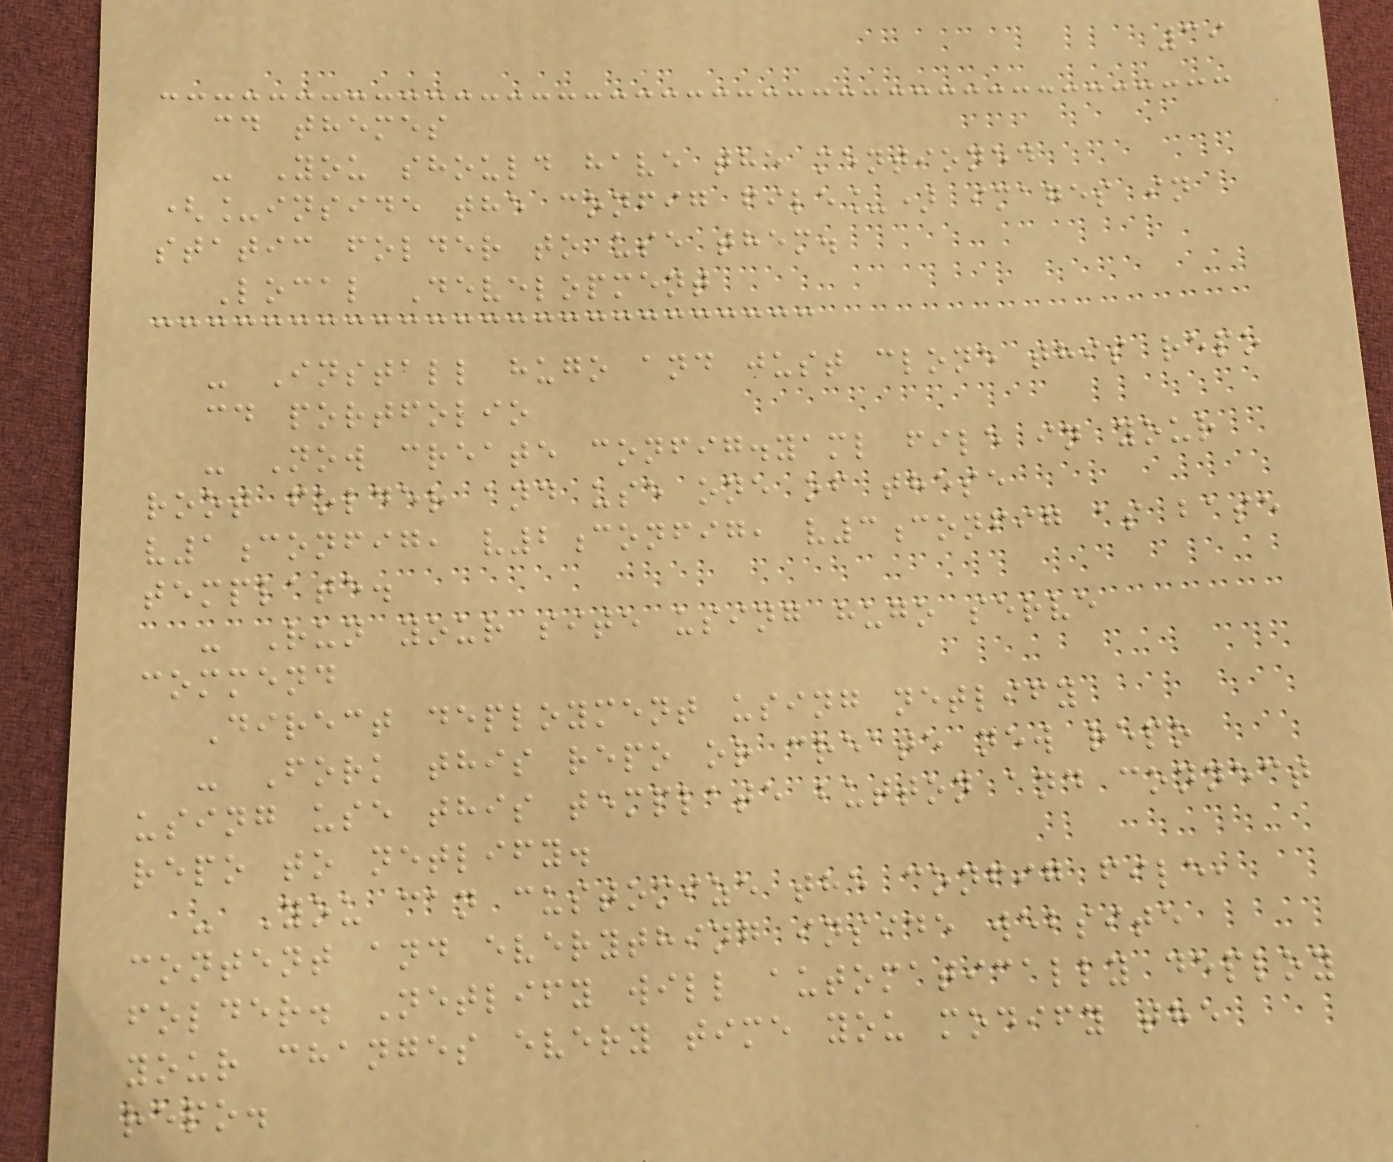39
cd themes
- You should have the mentioned
(_inside the config file_) images in
static folder to use them.
Local Development
- Install hugo and just clone this repo
cd portfolio
- Now create config.yaml file in your
root folder and use one of these
v1config, v2config, v3config as base
template.
- Run your site using hugo serve
commend
Direct deployment using netlify
- Fork this repo or create new repo
using use this template button and connect
repo to netlify.
- You can customize the config file,
content and everything inside website
folder. Netlify will automatically deploy
your changes every time you modify the
repo.
